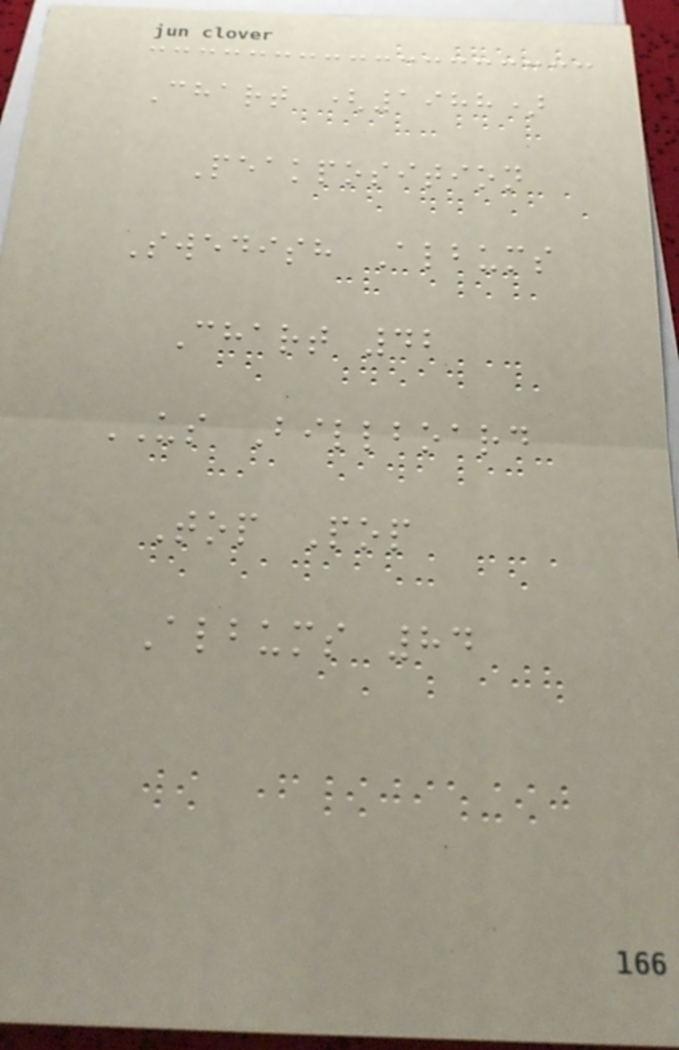Chart (1988)
Peakposition
Swedish Albums
Chart 42
US Billboard
Top Pop
Albums 84
